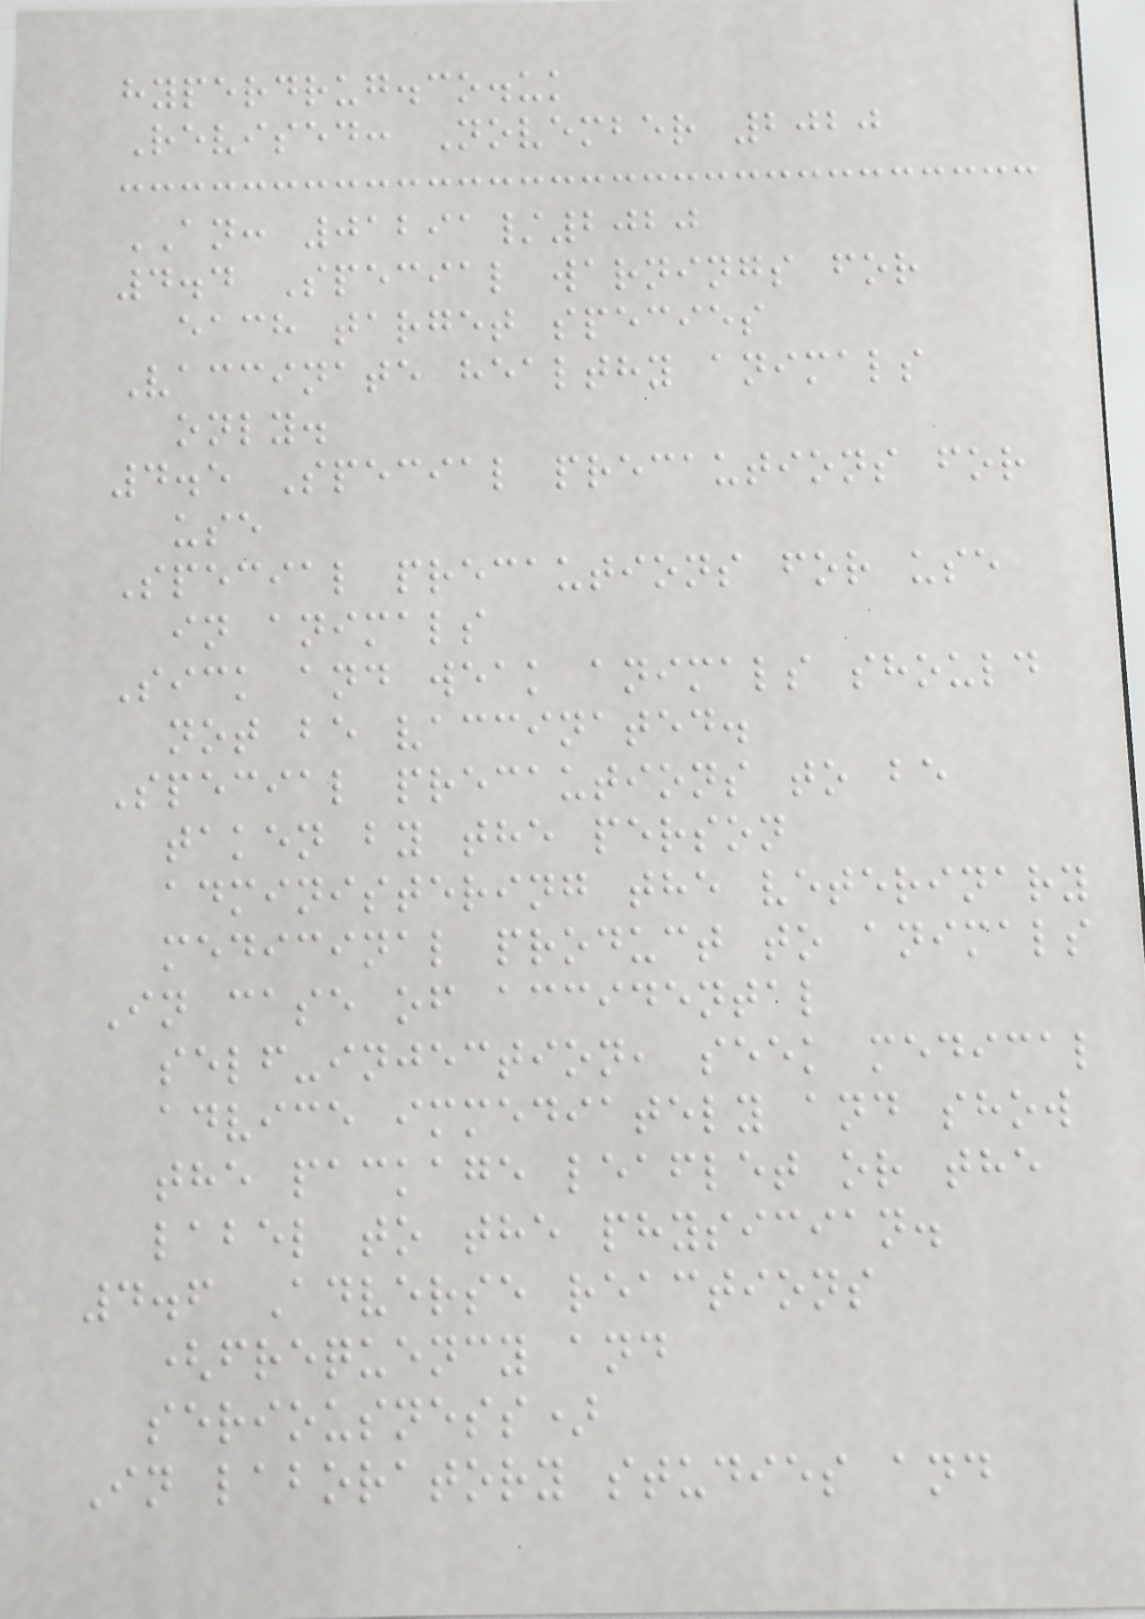hyperdrug.co.uk
Revised: November 2020
AN: 01291/2020
4.4 Special warnings for
each target species
Vaccinate healthy animals
only.
4.5 Special precautions for
use
Special precautions for use
in animals
Sick and weak animals should
not be vaccinated.
Special precautions to be
taken by the person
administering the veterinary
medicinal product to animals
In case of accidental
self-injection, seek medical
advice immediately and show
the package leaflet or the
label to the physician.
4.6 Adverse reactions
(frequency and
seriousness)
In laboratory studies and
